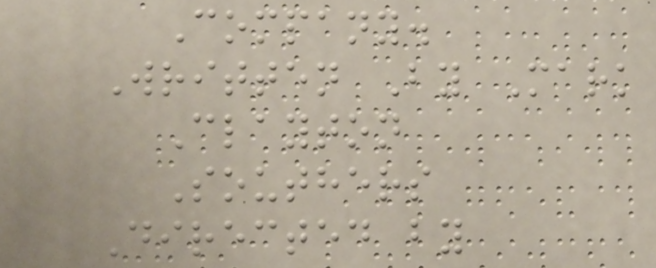Company.
Written By Mark
Clayton
Southers
Directed by
